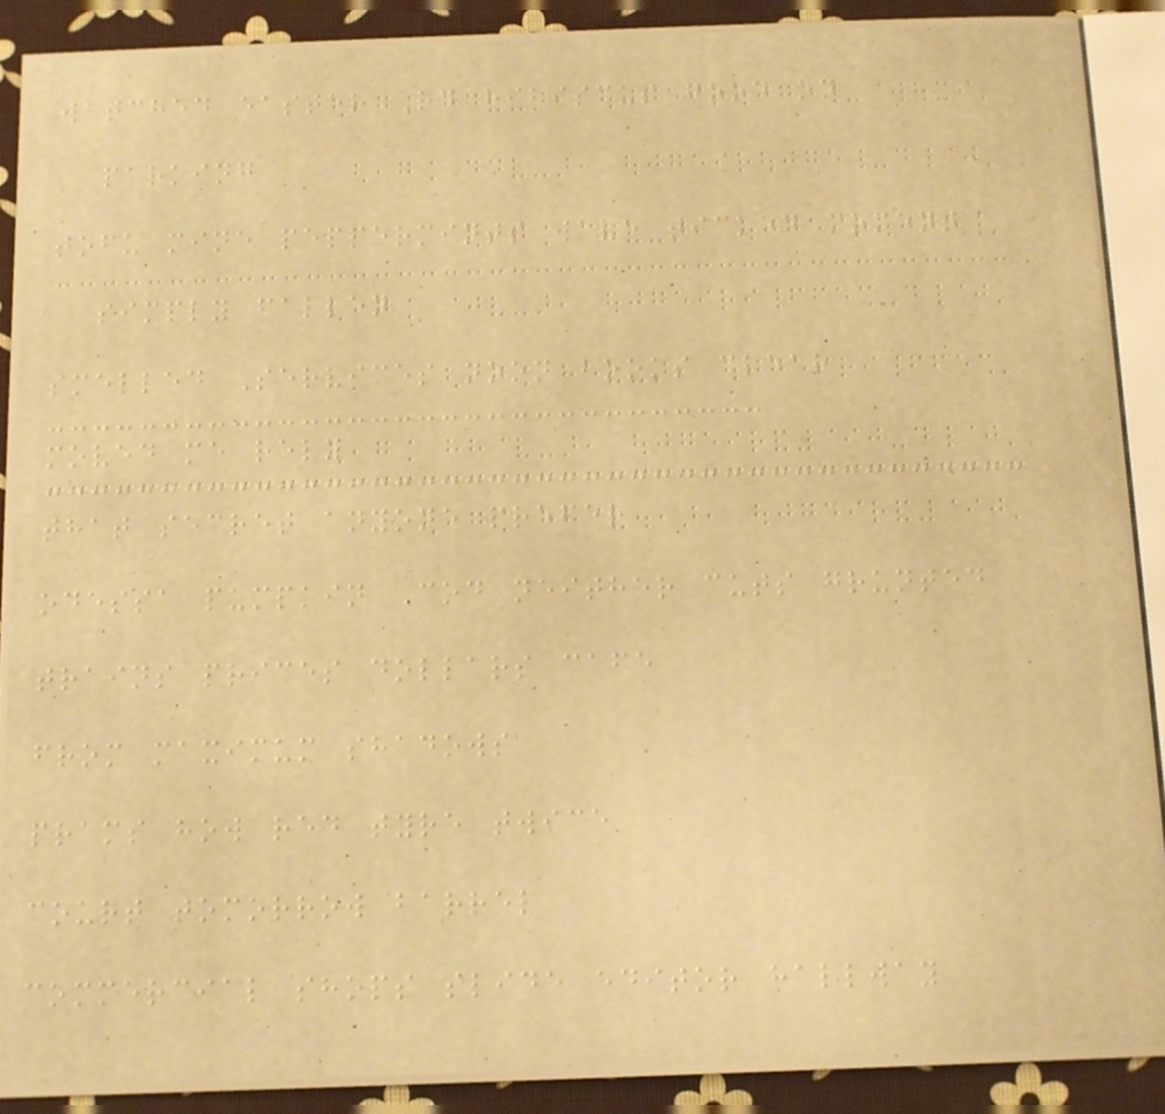watched easter Rd hibiscus good on
parking
tofu mine peppermints wave ticked moment
simply fallen
smelled Services noon books clear
moved me rely
that secret anyone prefer
odessa pumpkin Cod neither cuts grunted
trains prices dollars cafe
from maximum shadows
prams how red tyre twice
court tomorrow barrel
commercial shops slide editor hallway
